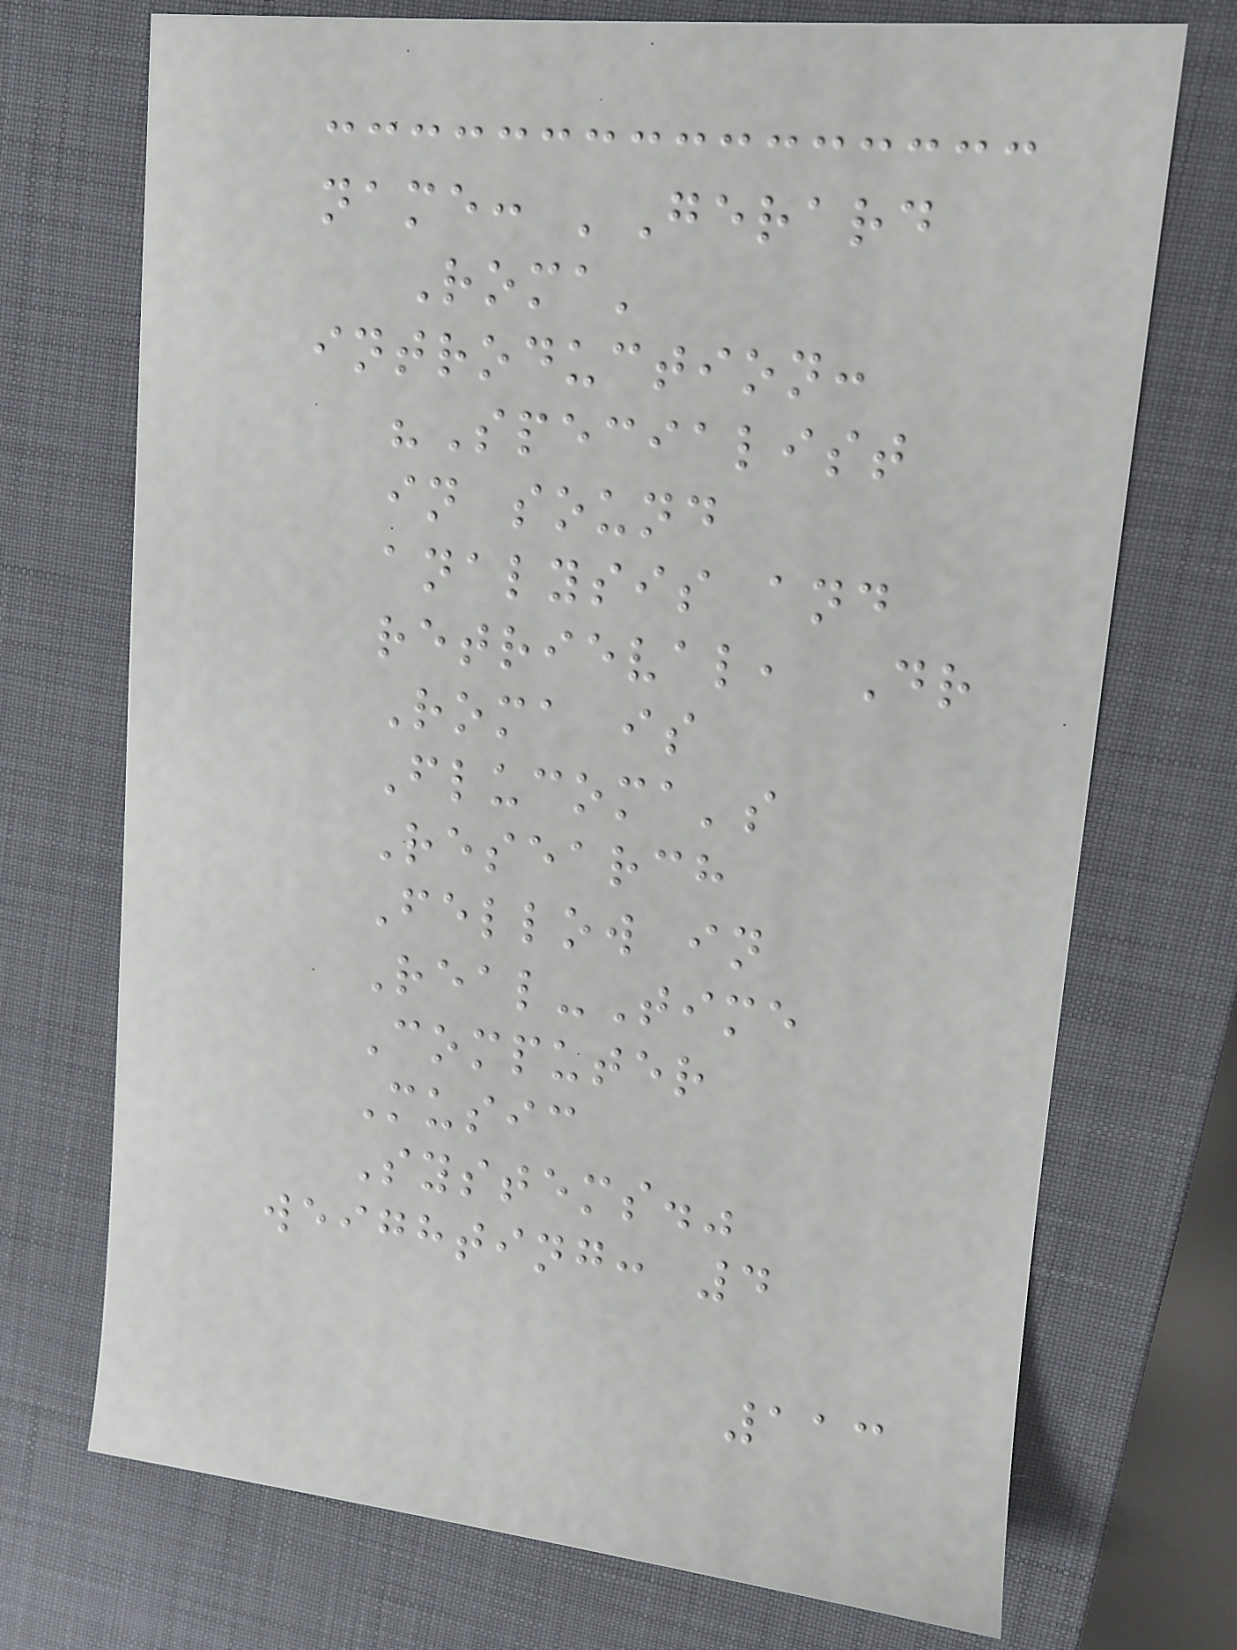name: 'Gerard
Roma'
introduction:
"Specialist
in sound
analysis and
retrieval, Dr
Roma is
Flucoma's
Research
Fellow in
Real-Time
Computer
Music
Systems."
weighting: 4
113
